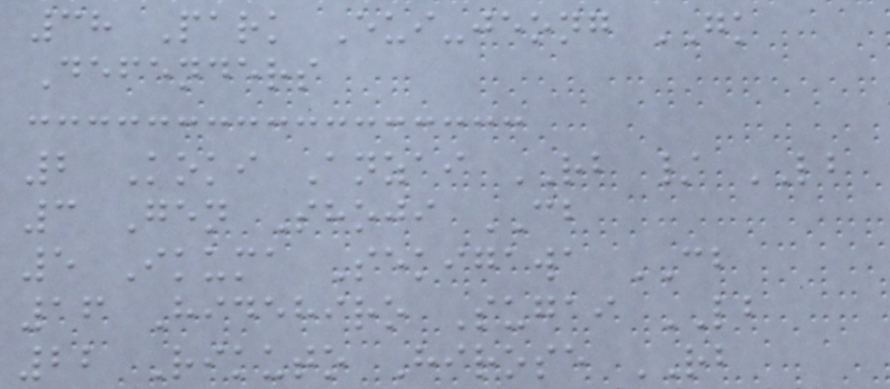38 Park Eui-jeong GK
Defenders
2 Koki Anzai RB / LB
3 Gen Shoji CB
5 Ikuma Sekigawa CB
16 Hidehiro Sugai LB
22 Rikuto Hirose RB
